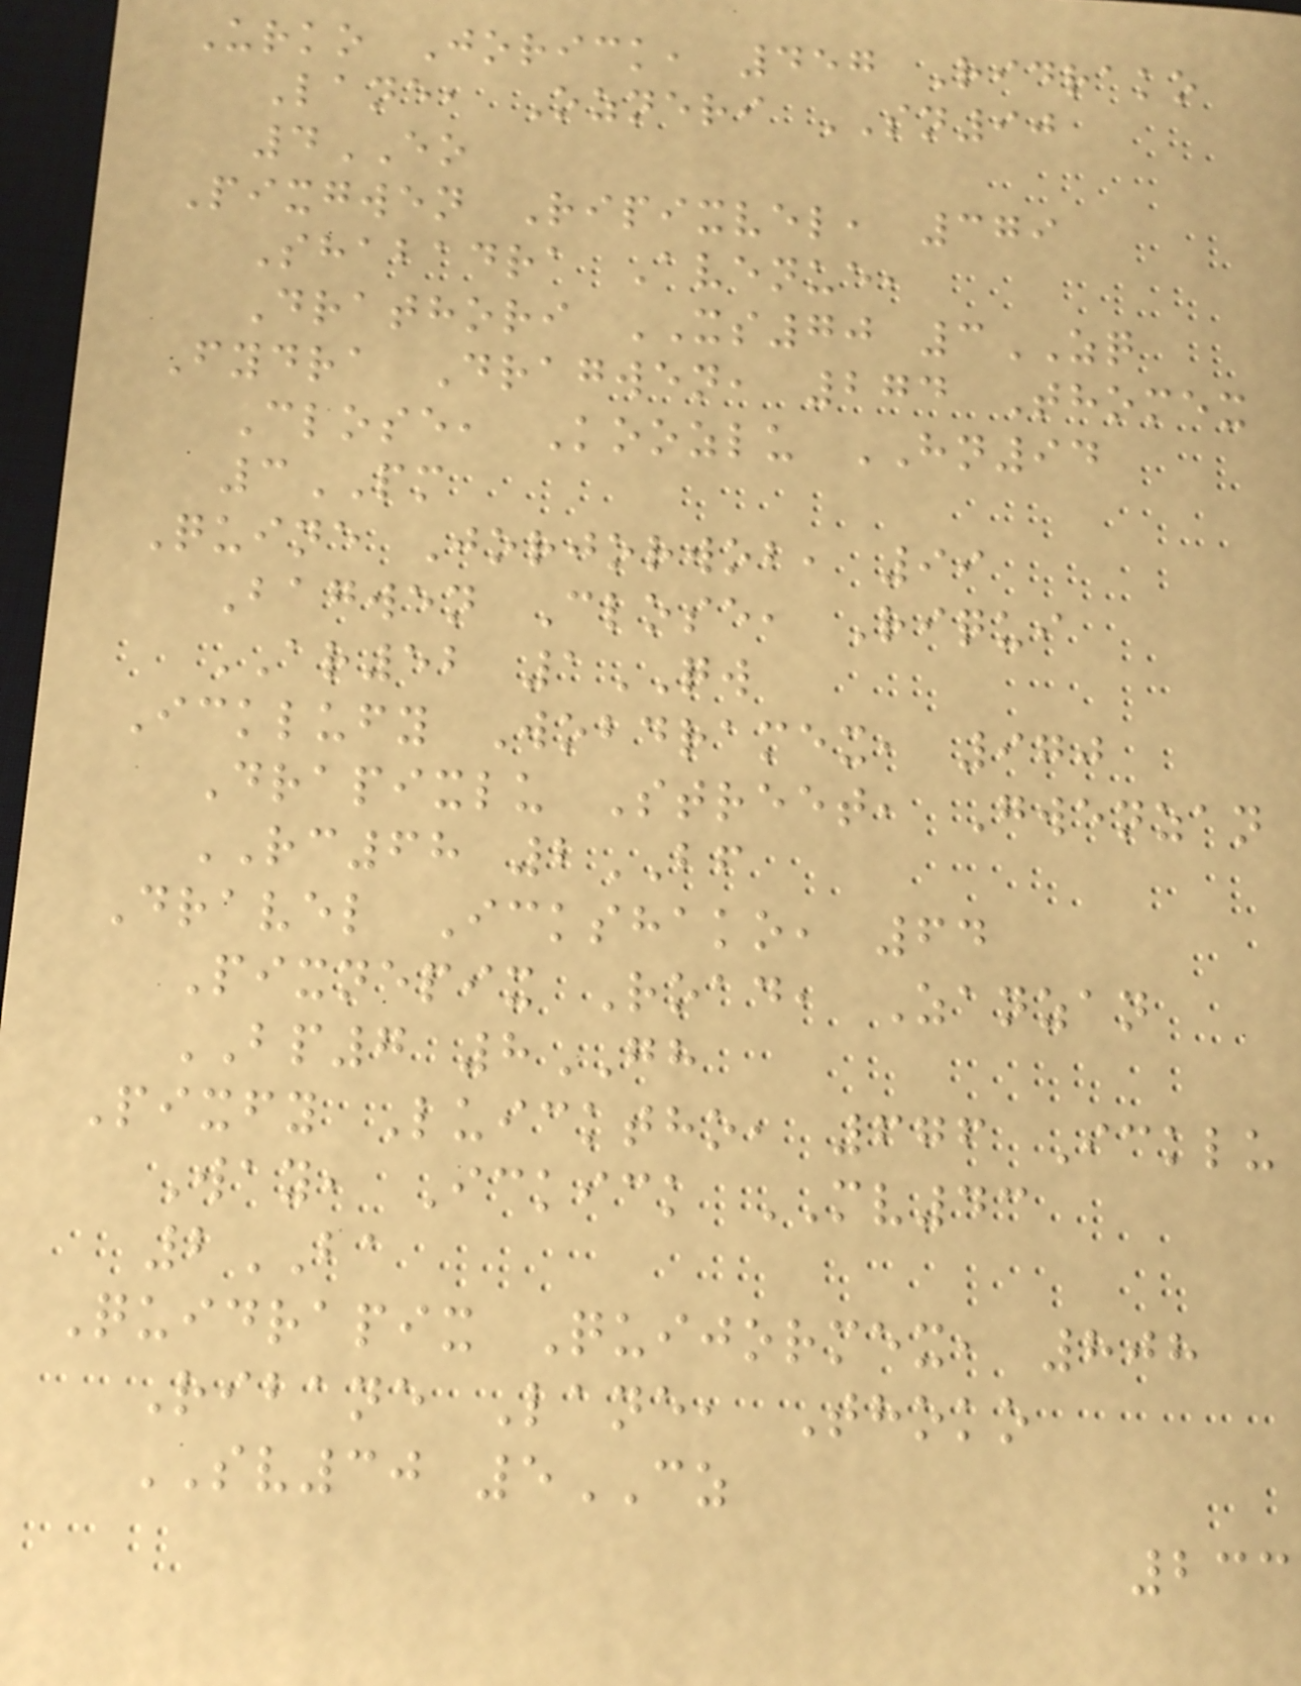Urko Jorick, 457 Ridrako
Lane, Ozneri SN90
4EO
Pixgwen Ripixvel, 379
Shabadra Avenue,
Drathori XS70 3ZQ
Fydra Dragwen, 274 Thomex
Close, Koozlu HN94
3PM
Quine Jorjorwob, 99
Bagwen Close, Riqui
AR52 1QW
Icklufy Wobdramex, 970
Drapixlu Street, Gwenzan
RC68 2BF
Dravel Ickshako, 64
Pixnepix Road, Zanzan
BP7 8GH
Pixfy Luicktho, 676 Icklu
Way, Ickick MV43
2BA
Quidrapix Quijormex, 808
Ribane Lane, Thoko
SV30 5CZ
233
